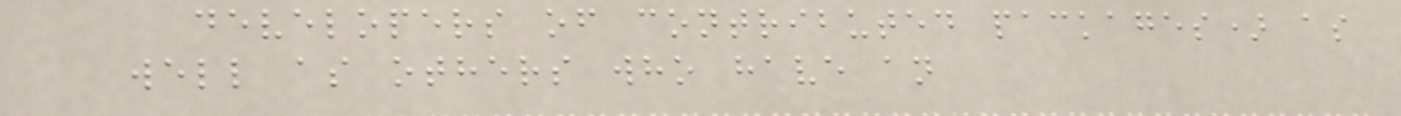developers of contributed packages) as
well as others who have an
